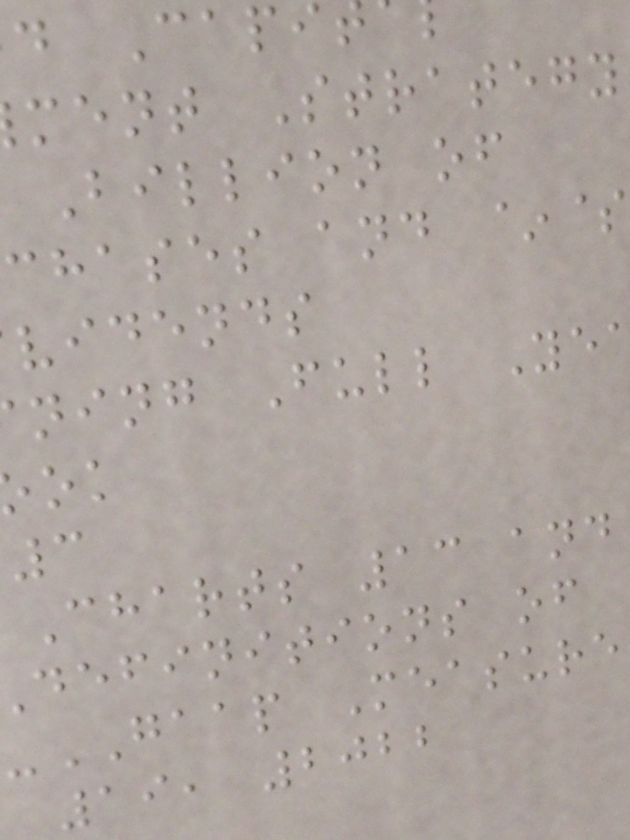d Capi
ment Strategy
Billion of
chases and ~$
vidends
ning Full Ye
Charts 13 and
definitions of
-GAAP Measure
19, 2022
